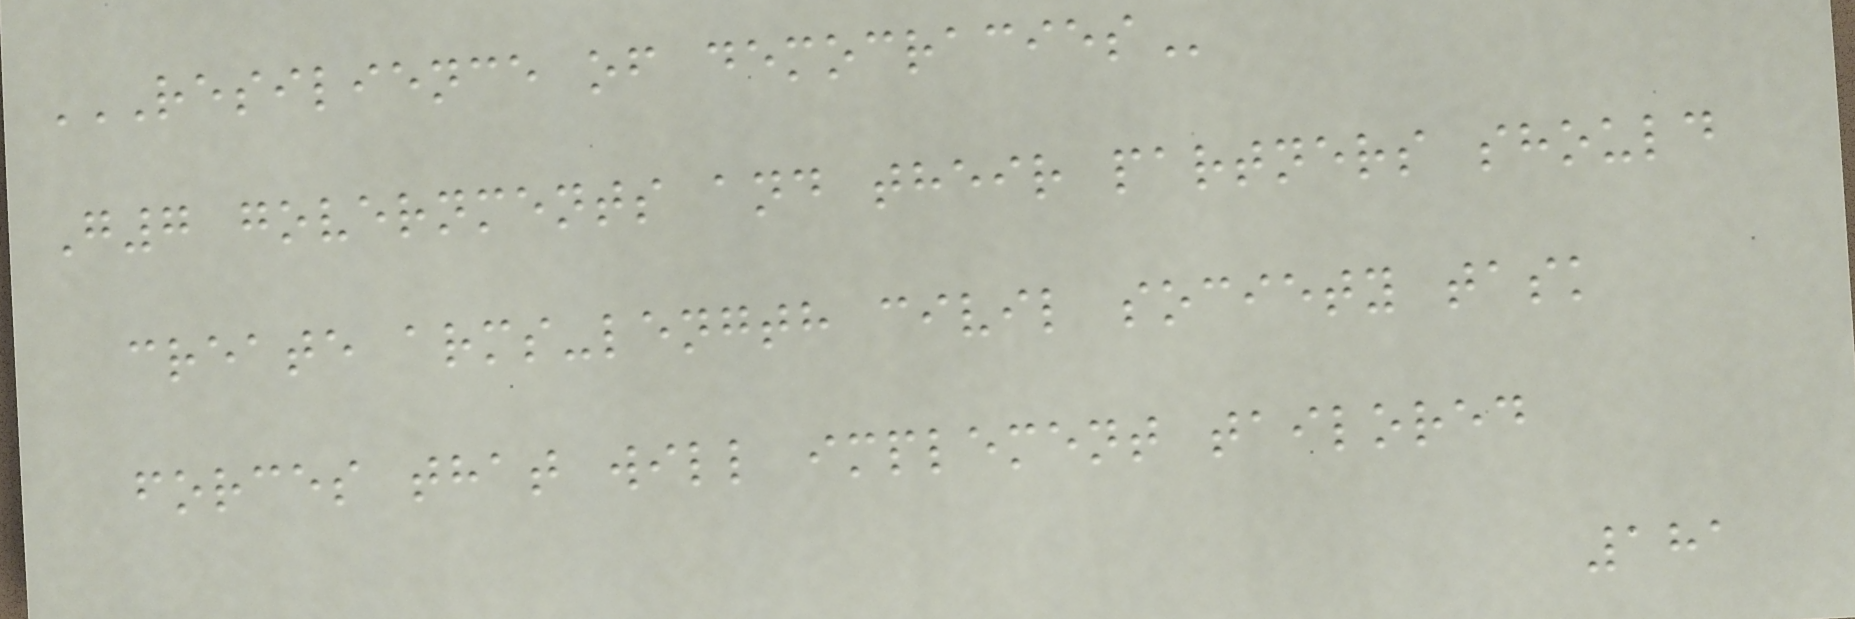RESILIENCE OF DEMOCRACIES
G7 governments and their partners should
create arms-length civil society task
forces that will implement tailored
181
